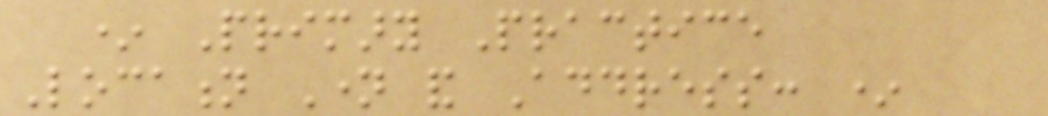* Primary Practice
Location Name and Address: *
